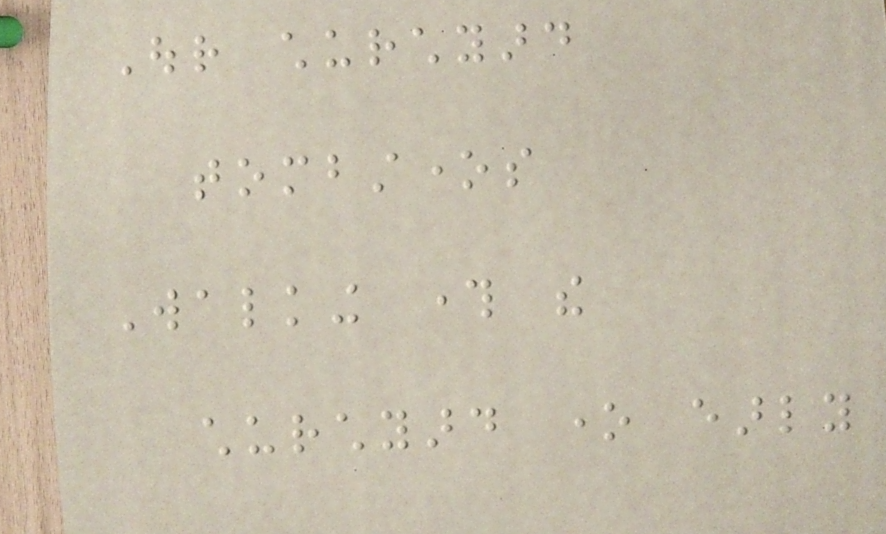Our churchyard
tombstones
Walking through the
churchyard one early
